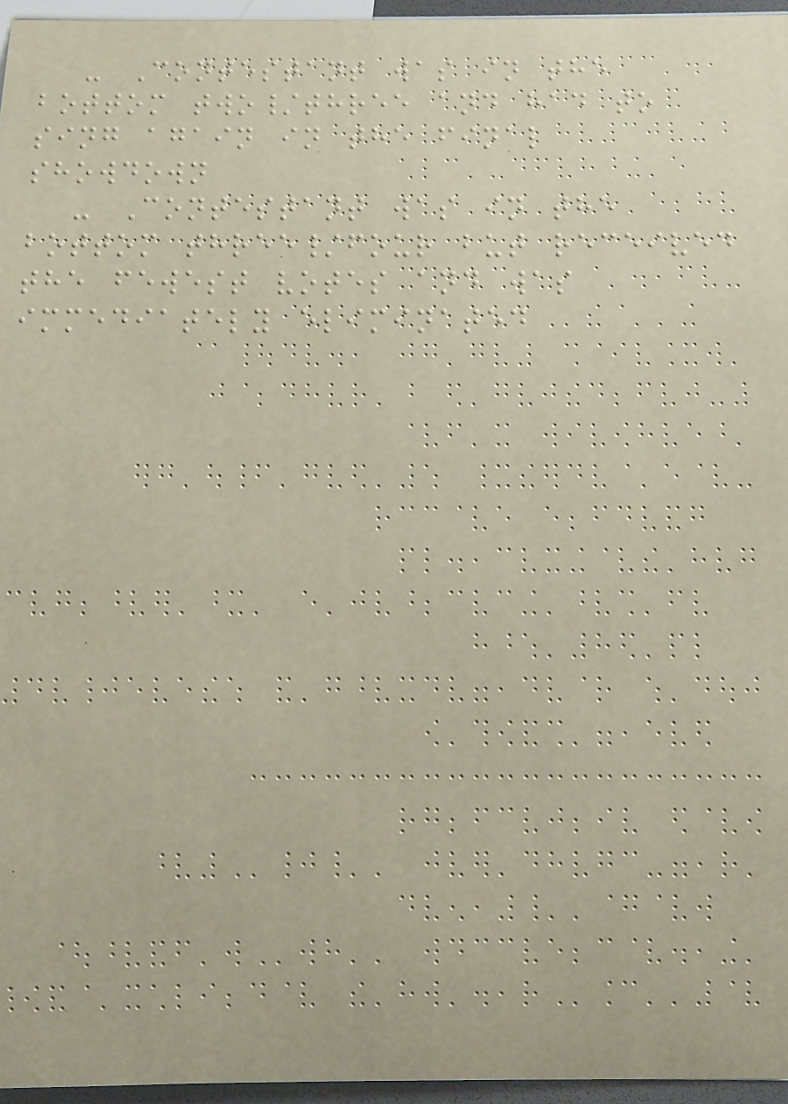- Contestant was in the
bottom two/three and had to
sing again in the final
showdown
- Contestant was in the
bottom three/four but received
the fewest votes and was
immediately eliminated
